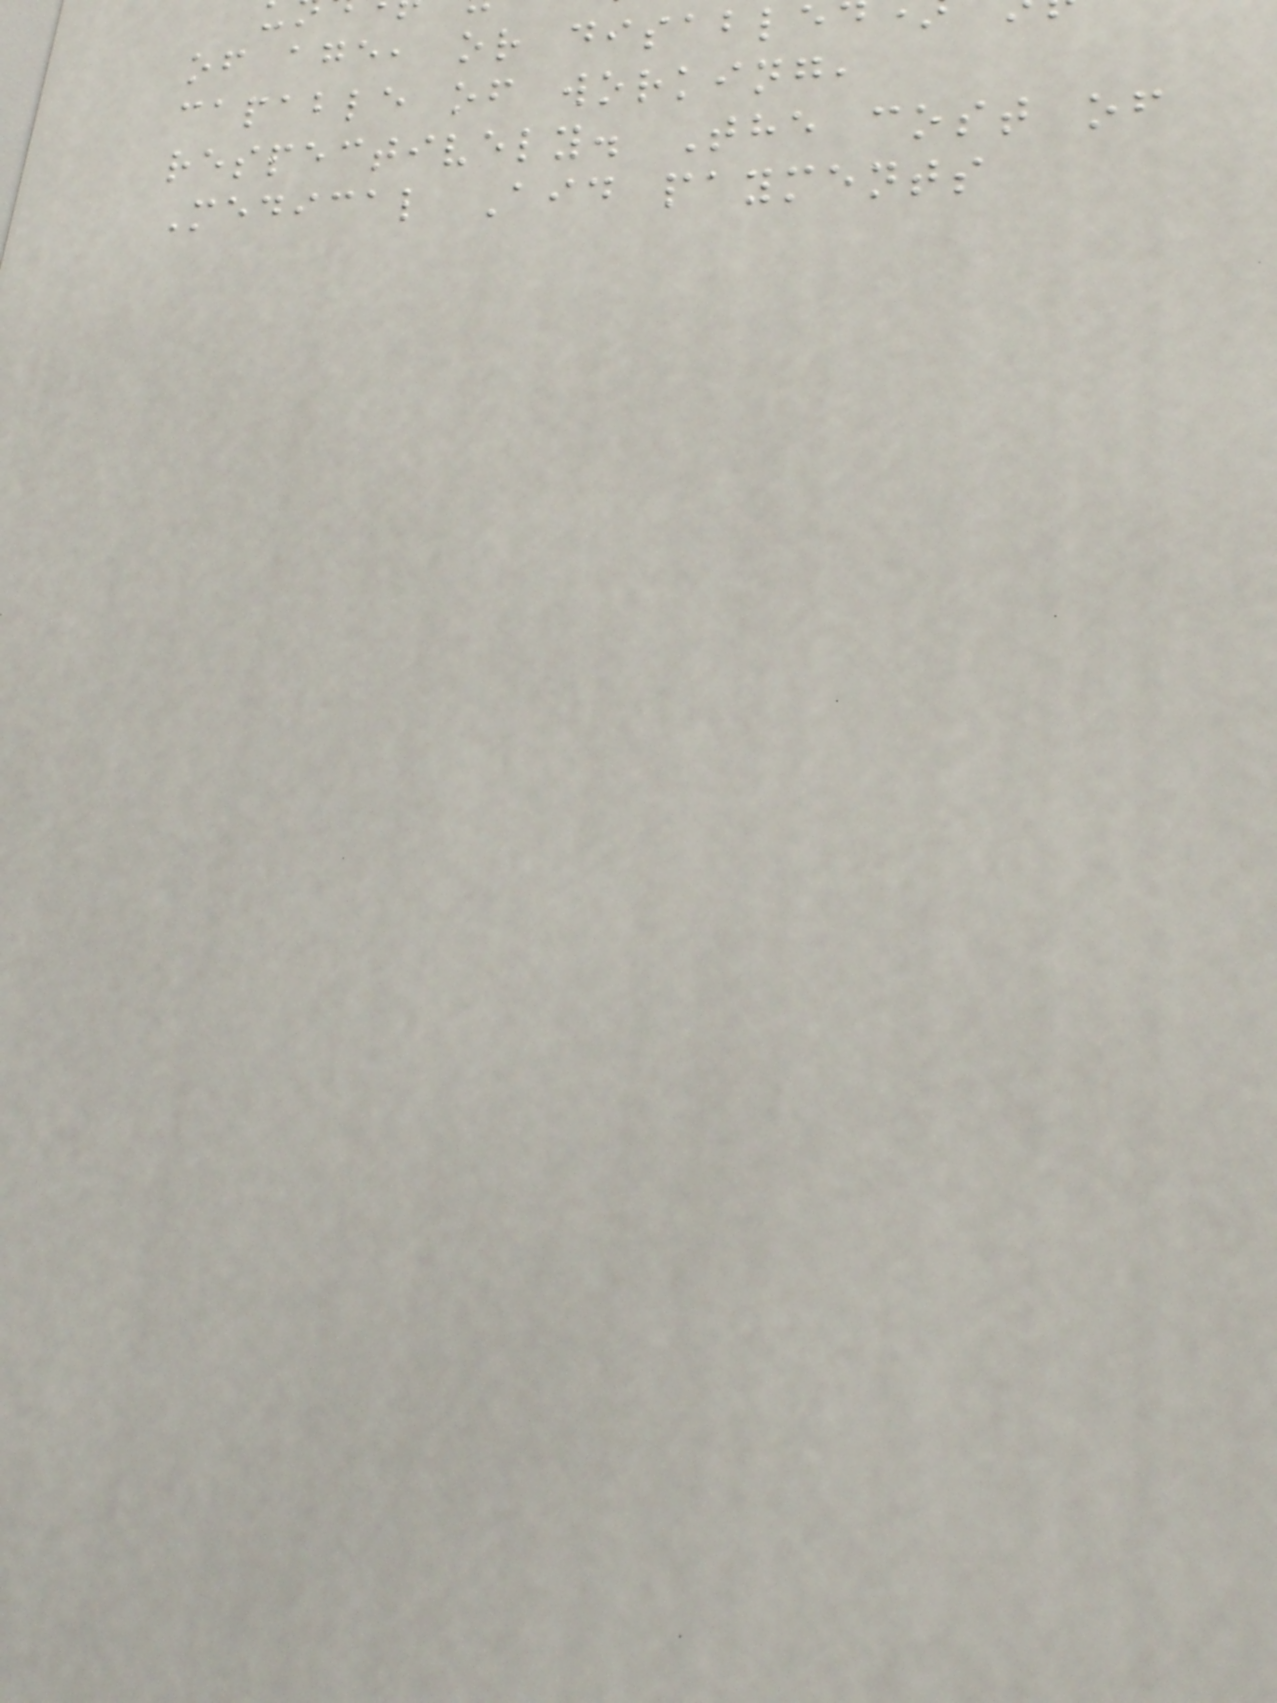of age, or disable
capable of working,
respectively. The cost of
Medical Aid payments
